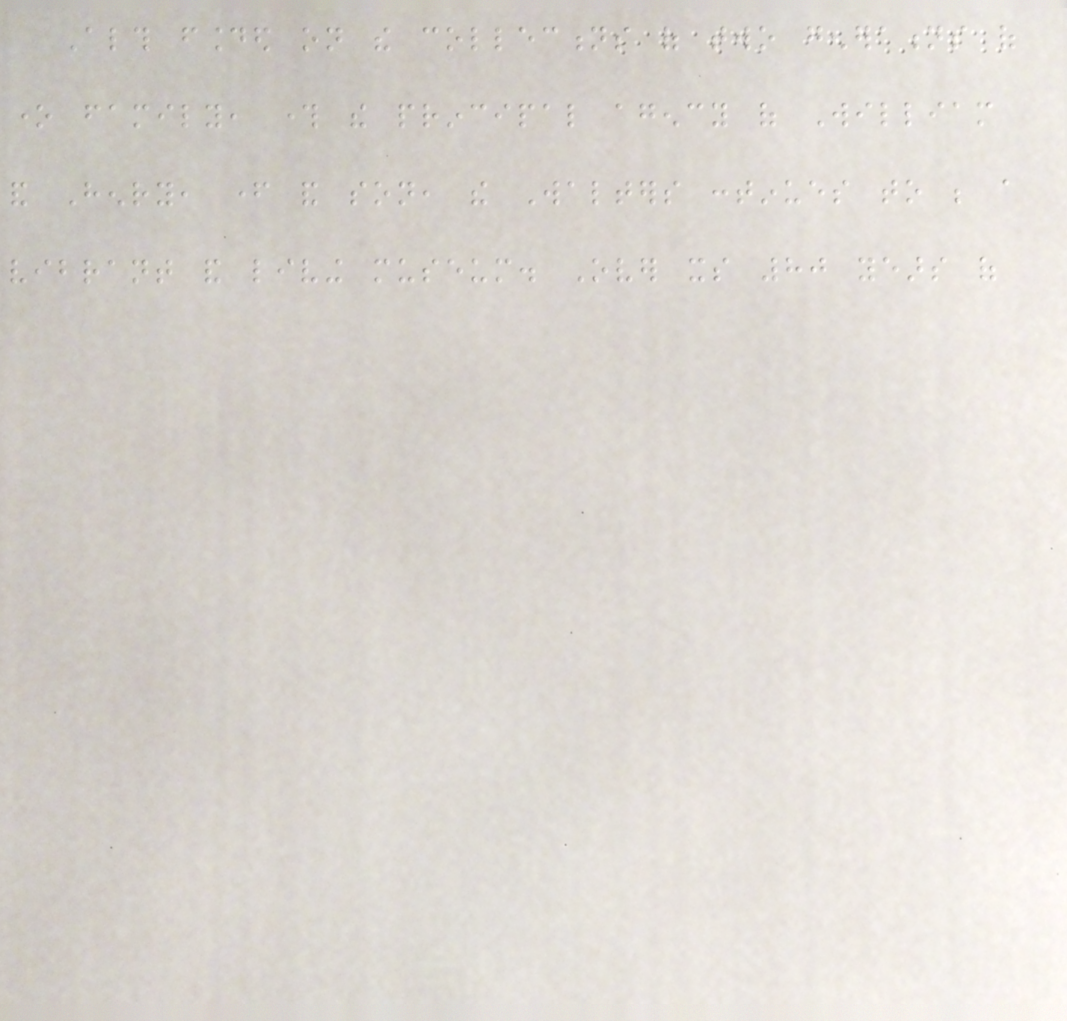Although founded on the collections of two generations of
one family, through the principal agency of William
and Henry, father and son, the Walters continues to be a
vibrant and living museum. Over its 80 years of
